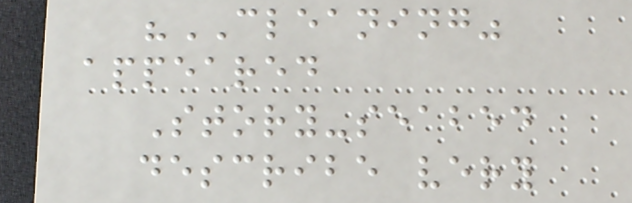"CLEANING"
appeared
Story-seabed
describe very
